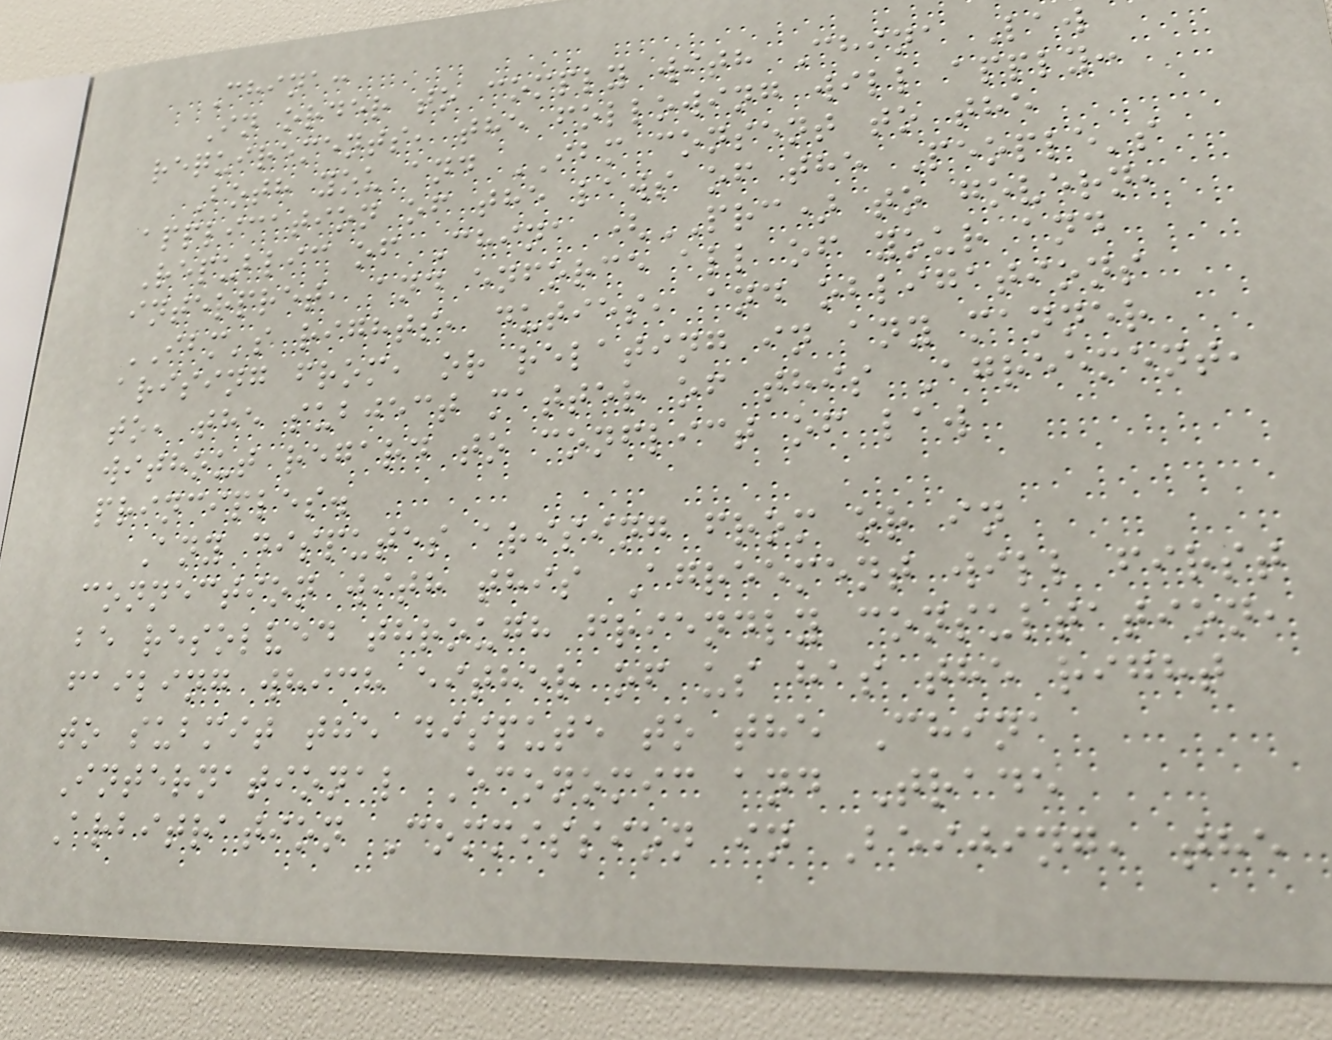China:
In order to comply with China Law
requirements, the following will apply:
Both you and IBM consent to the
application of the laws of the People's
Republic of China (PRC) to govern,
interpret, and enforce all of your and
IBM's rights, duties, and obligations
arising from, or relating in any manner
to, the subject matter of this Agreement,
without regard to conflict of law
principles.
Any disputes arising from or in
connection with this Agreement will first
be resolved through friendly consultation,
failing which either of us has the right
to submit the dispute to the China
International Economic and Trade
Arbitration Commission in Beijing, the
